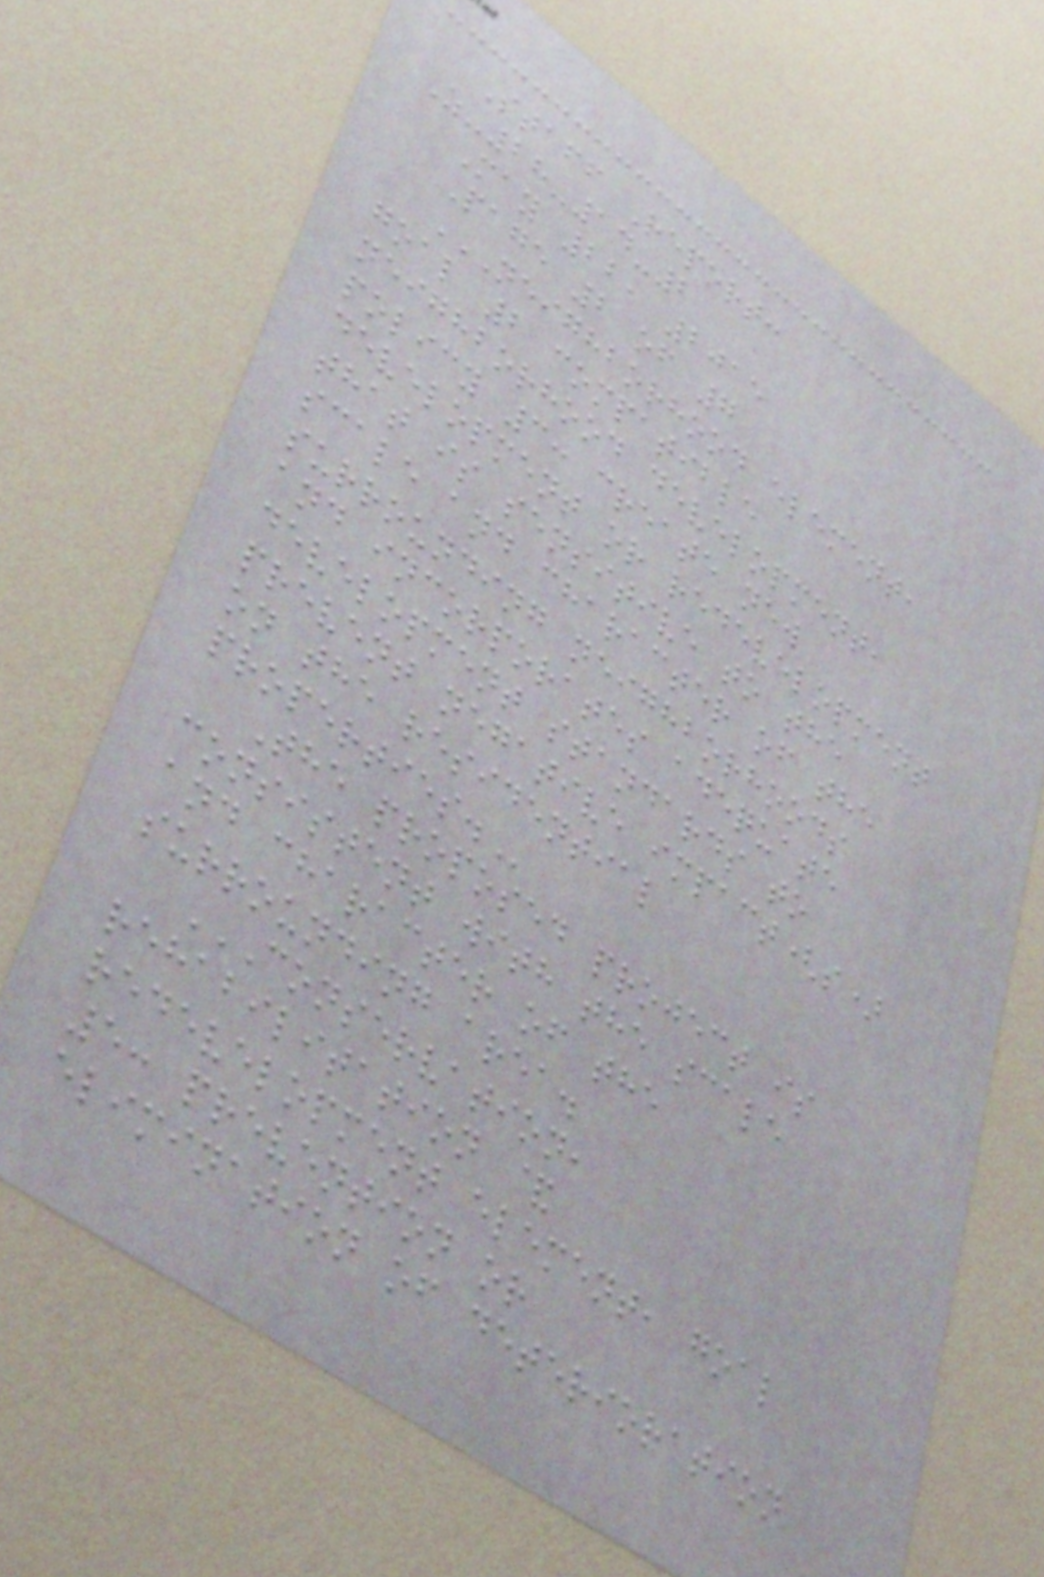Staff Report:
Z-28-14-2
May 22, 2015
Page 2 of 7
NEIGHBORHOOD ELEMENT,
GOAL 2 COMPATIBLE
NEIGHBORHOOD DEVELOPMENT,
POLICY 3: CREATE NEW
DEVELOPMENT OR REDEVELOPMENT
THAT IS SENSITIVE TO THE
SCALE AND CHARACTER OF THE
SURROUNDING NEIGHBORHOODS
AND INCORPORATES ADEQUATE
DEVELOPMENT STANDARDS TO
PREVENT NEGATIVE IMPACT(S)
ON THE RESIDENTIAL
PROPERTIES.
The proposed project is
consistent with the scale
and character of the
surrounding area.
CONSERVATION,
REHABILITATION &
REDEVELOPMENT ELEMENT, GOAL
5: PREVENTION OR
ELIMINATION OF DETERIORATION
